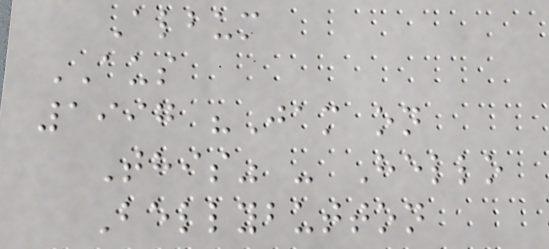Album
AUS
1997 "Jam on
This" - Hello
Bellybutton
